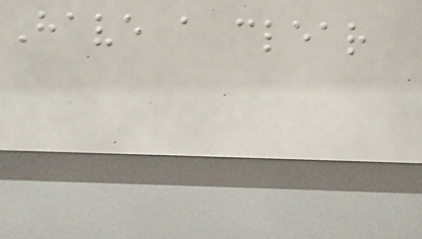Have a clear
